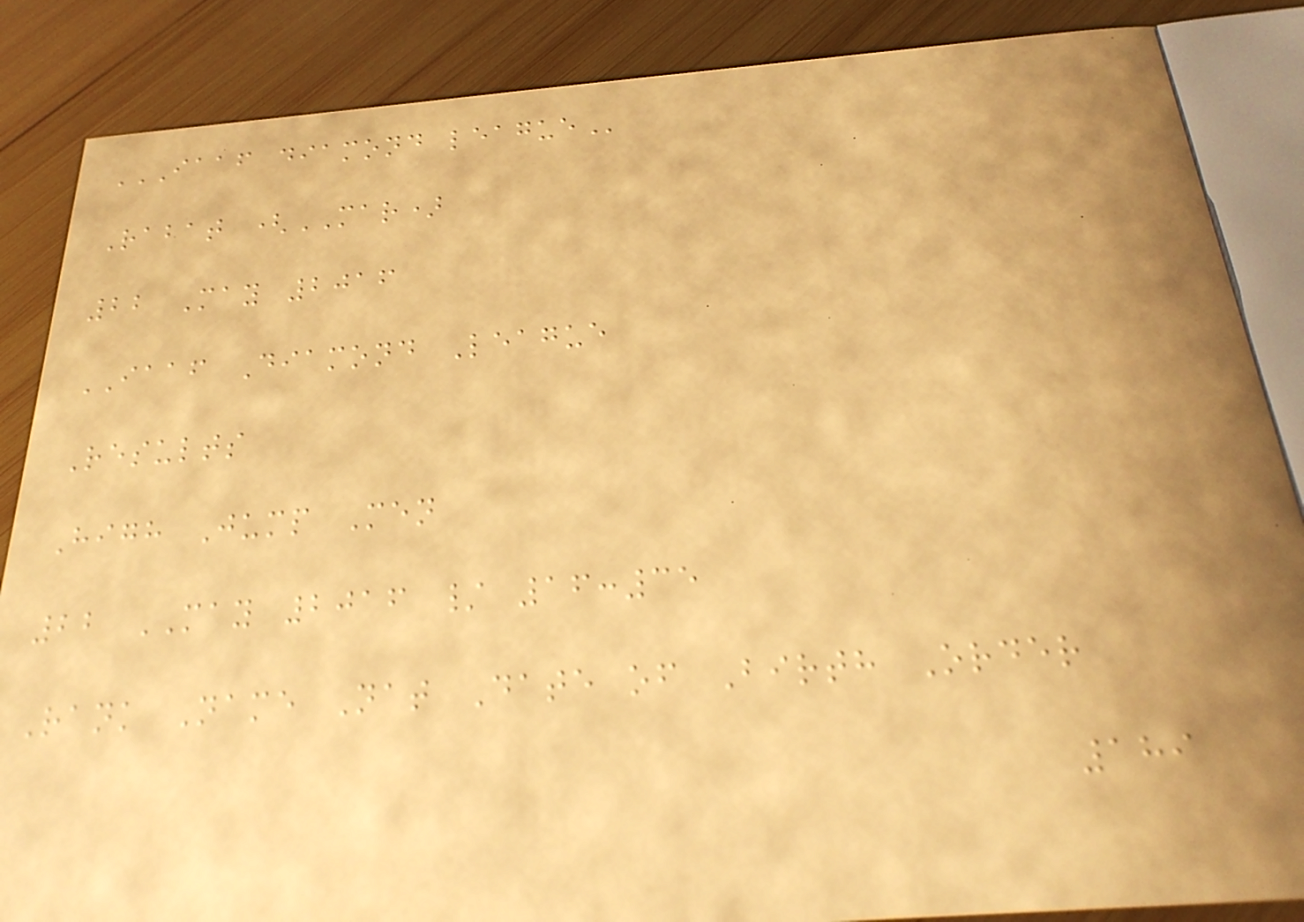IAAF DIAMOND LEAGUE
Rabat (MAR)
22 May 2016
IAAF Diamond League
Results
High Jump Men
22 MAY 2016 / 16:35
Rank Name Nat Date of Birth Order
189
